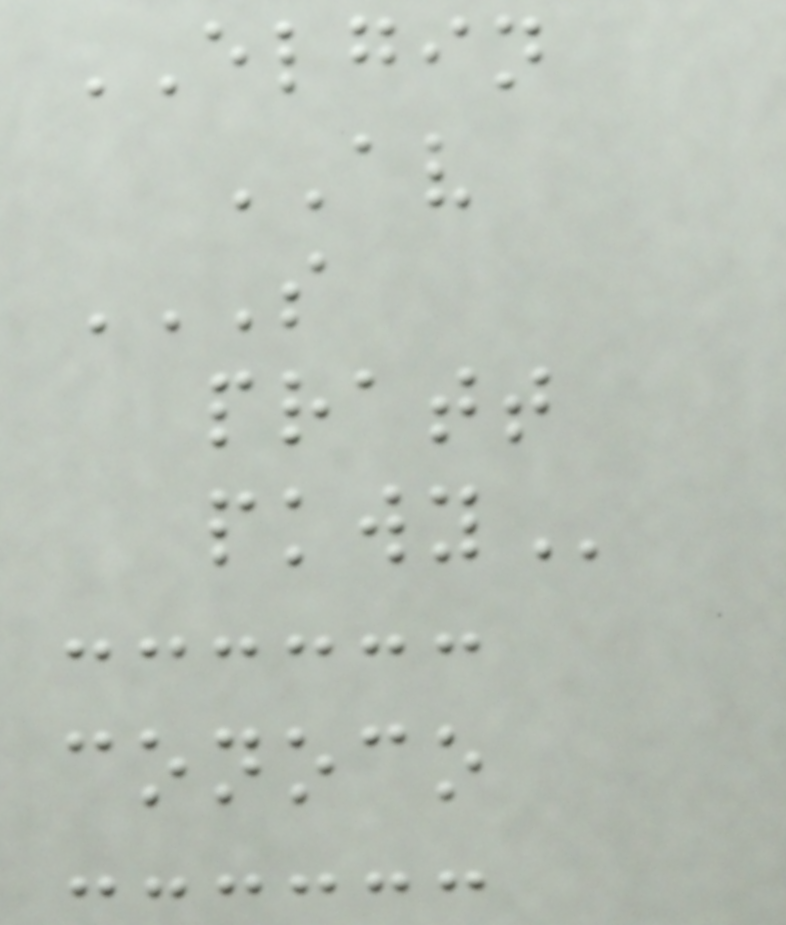ELGIN
AV
S
PRATT
PKWY
conoco
